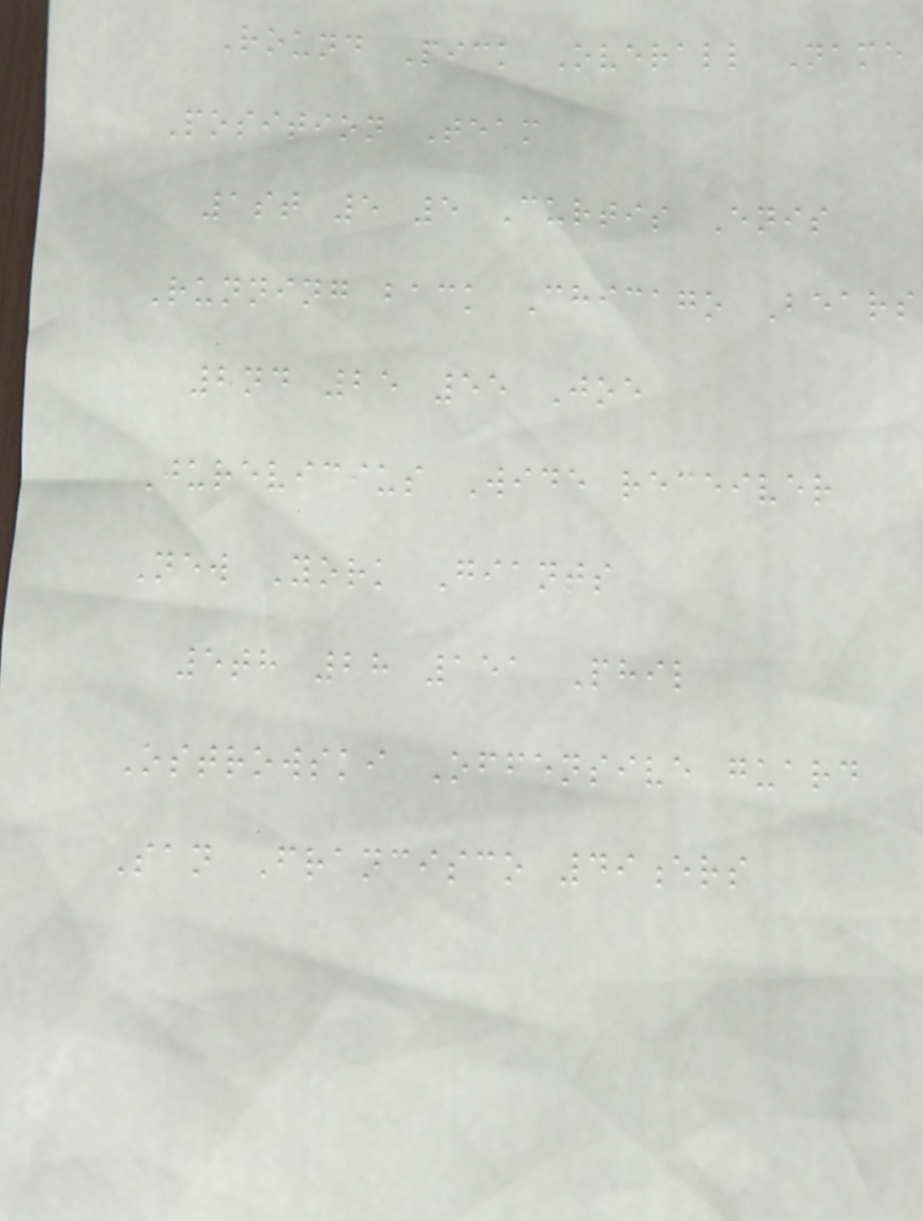Round Pick Overall Name
Position Team
1st 5 5 Curtis Enis
Running back Chicago Bears
2nd 25 55 Joe
Jurevicius Wide receiver
New York Giants
5th 28 151 Phil
Ostrowski Offensive guard
San Francisco 49ers
